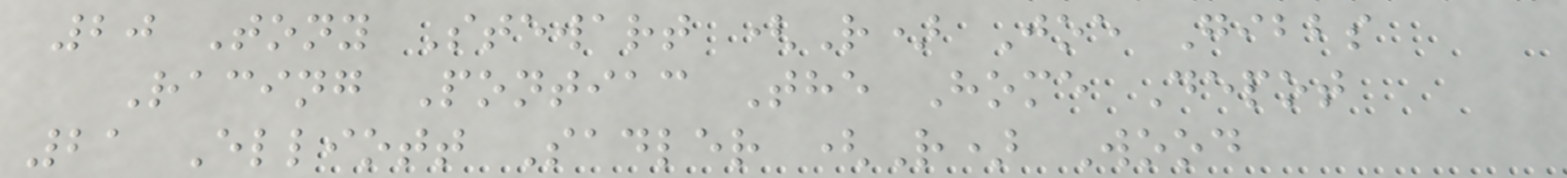20 Tony Stewart (R) Joe Gibbs
Racing Pontiac The Home Depot
21 Elliott Sadler (R) Wood
